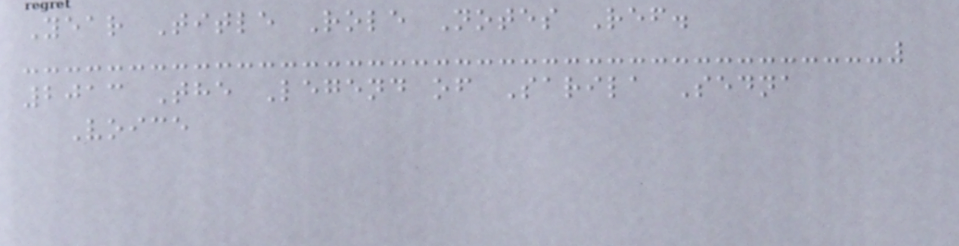Year Title Role Notes Ref.
2013 The Legend of Sarila Sedna
Voice
